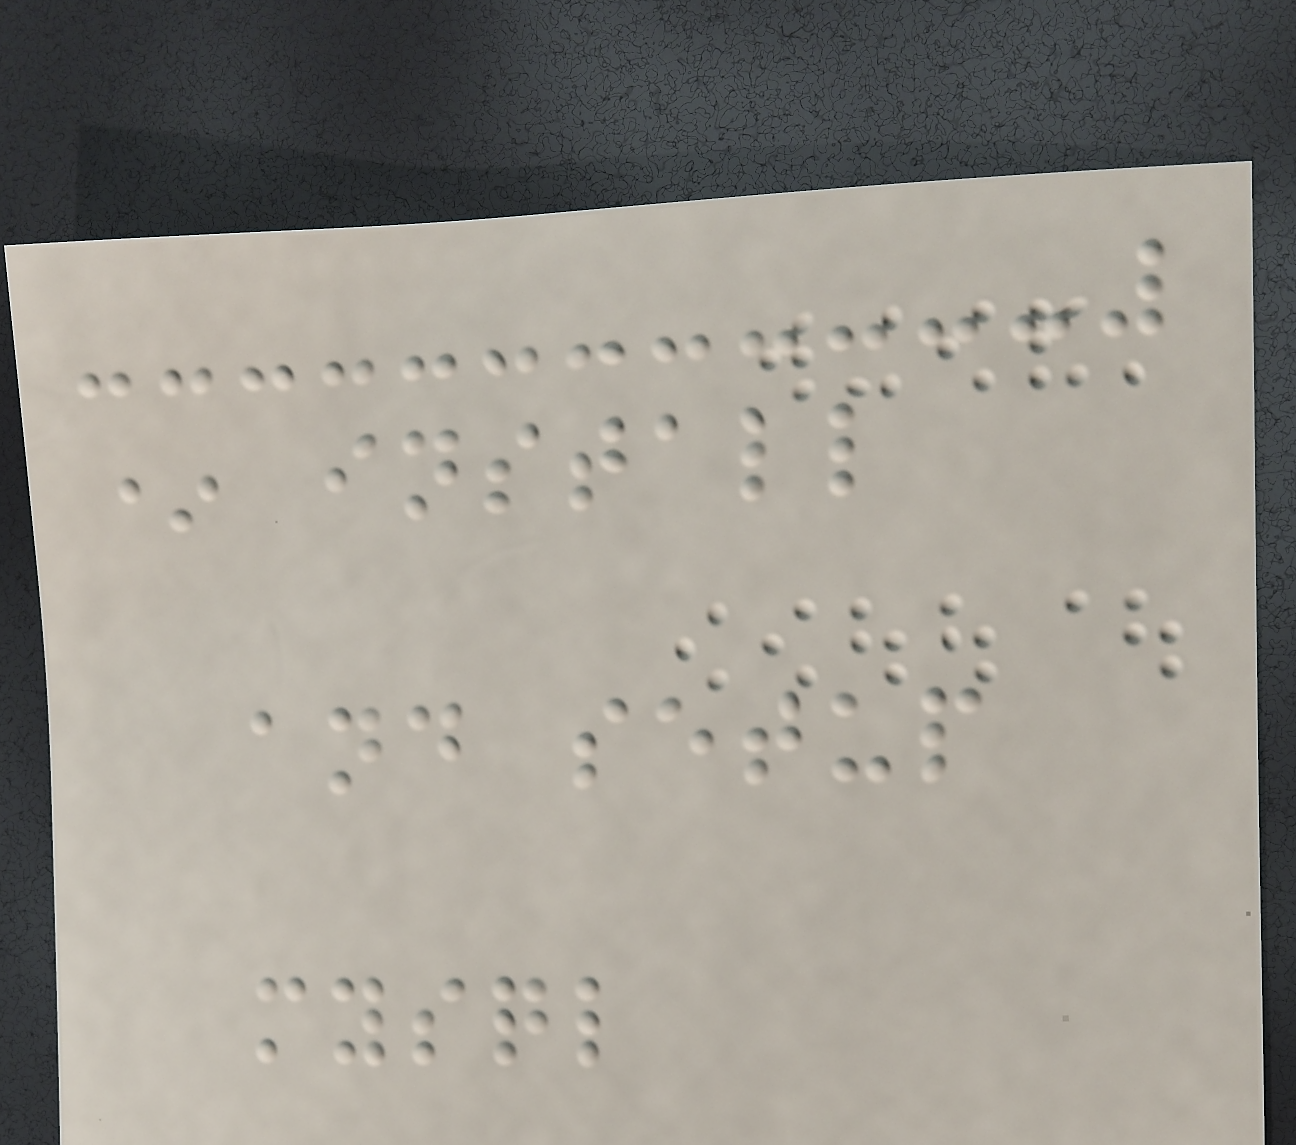* install
and setup
mysql
